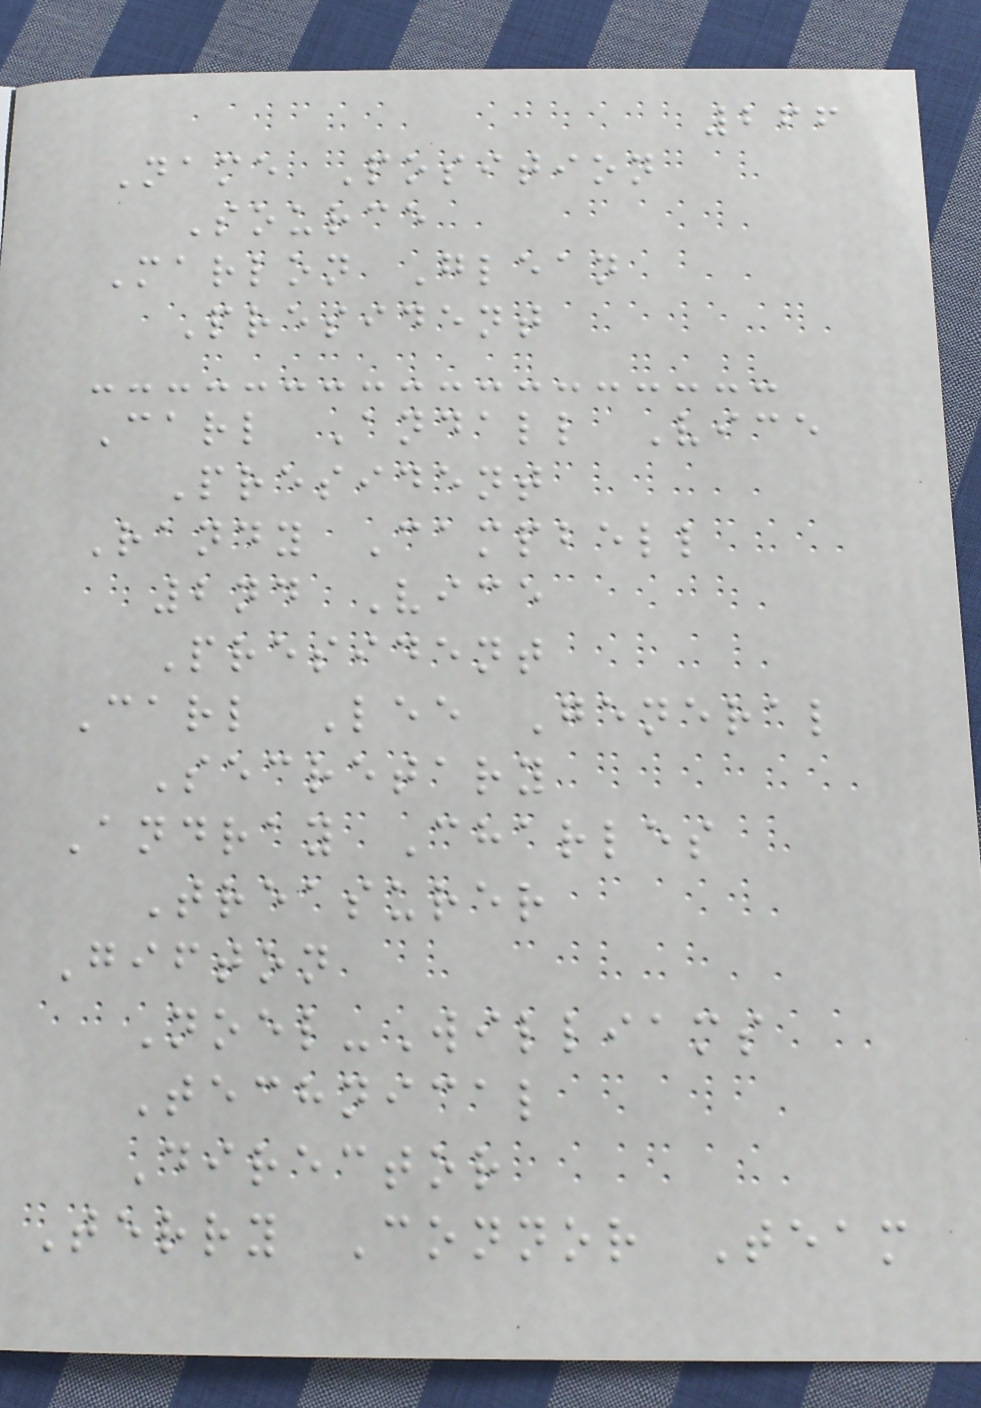266
Name Position
Source
Marlon Glean
President
Carl Andall Vice
President
Randy Campbell
2nd Vice
President
Carl Lee General
Secretary
Andray Charles
Treasurer
Gifton
Noel-Williams
Technical
Director
Terry Connor Team
